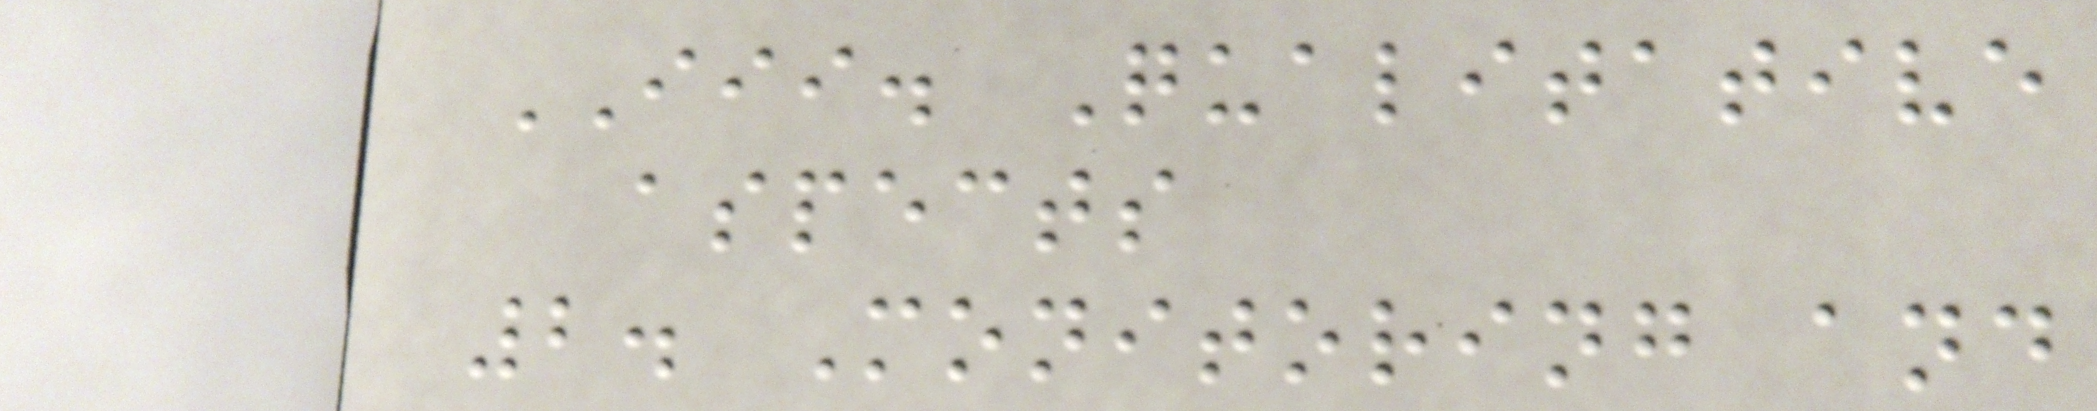III. Qualitative
aspects
2. Monitoring and
